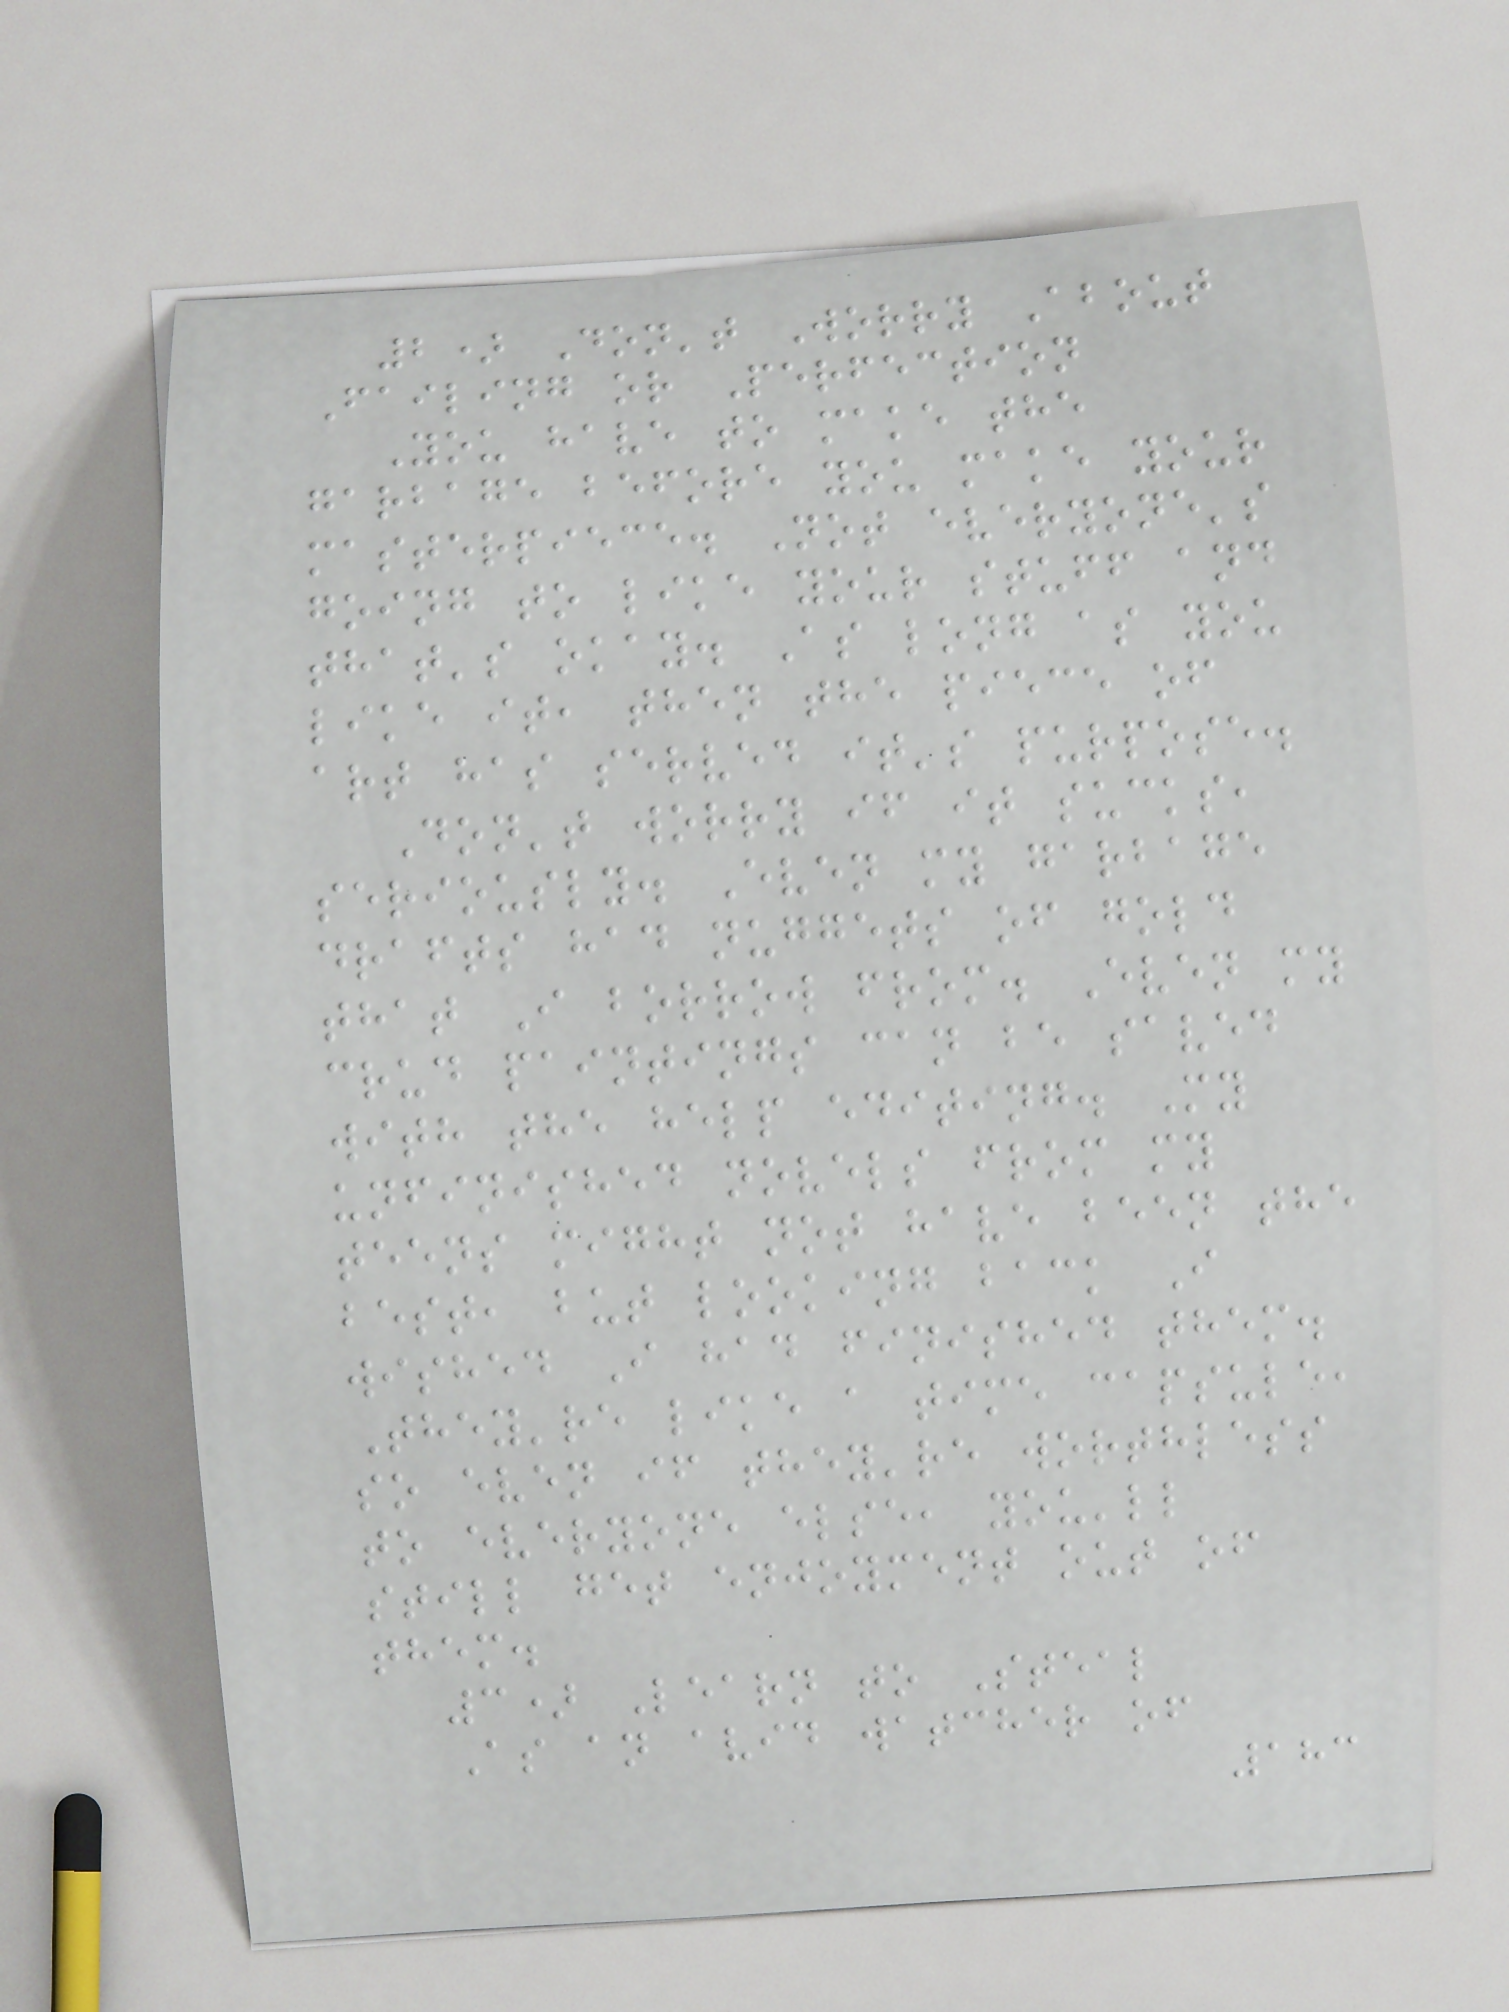2) Don't Worry About
Failing or Perfection
You have to make the
garbage before you make your
masterpiece. Not everyone's
going to like your stuff and
that's okay. As long as you
like it, then the piece of
art has served it's purpose.
Don't worry if it sucks,
seriously. Even my garbage
drafts had nuggets of gold
that I borrow from. Even my
crud paintings can be saved
with the help editing. My
unfinished novels from my
teens might not have been the
best, but looking back I
wished I had finished them.
They're like a time capsule,
so even if they're worthless
to everyone else, you'll
still get enjoyment out of
them.
3) Learn to Steal
As an avid watcher of
183
